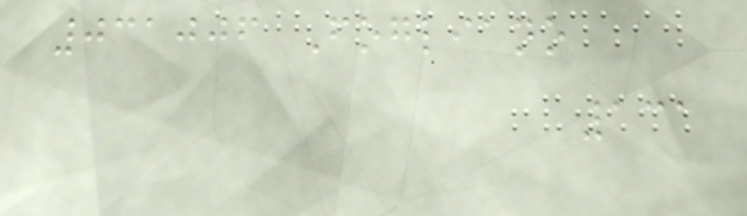031006 Fogliano
131
